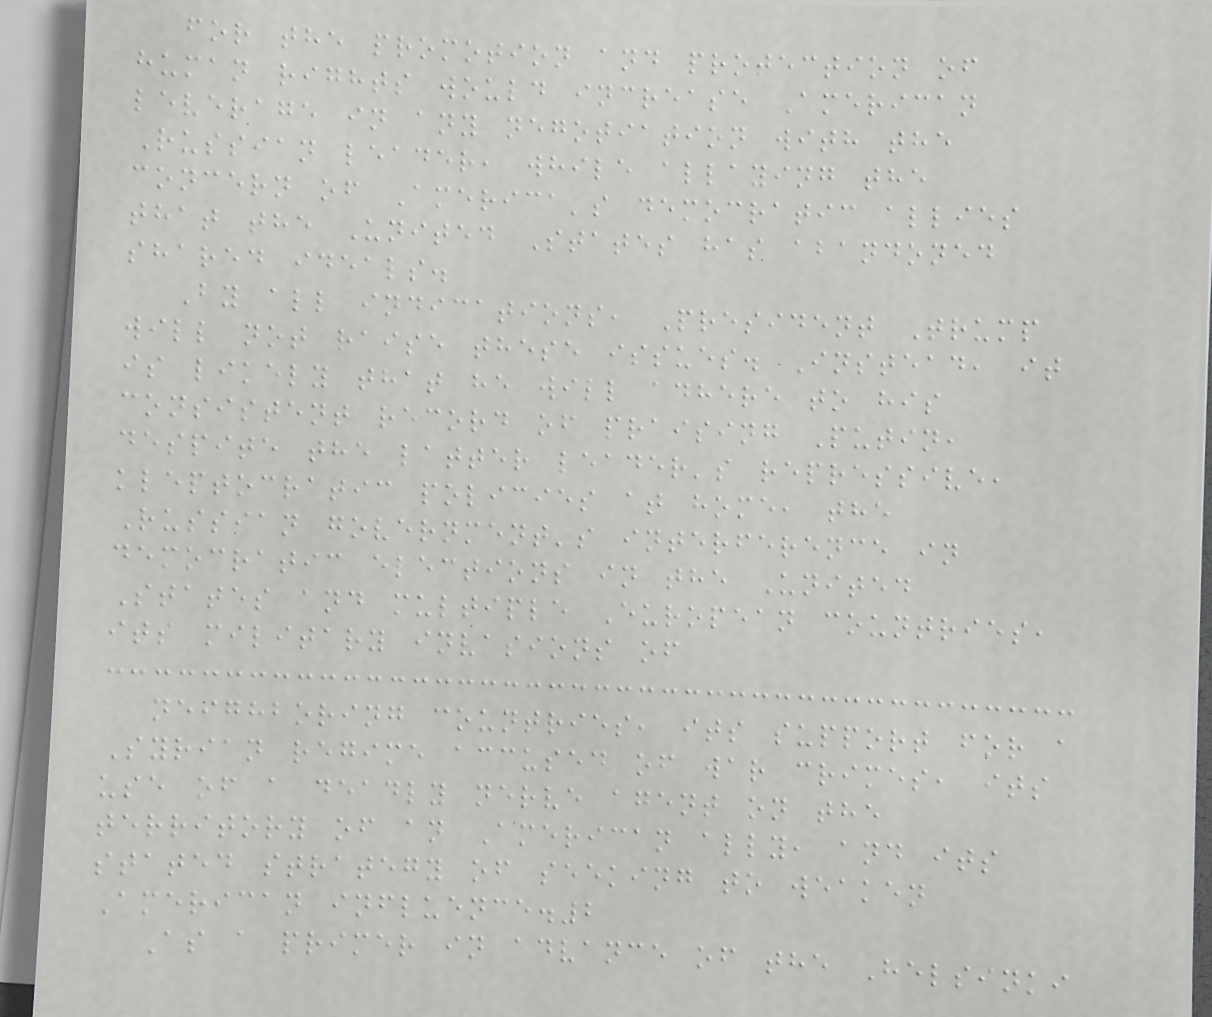for the promotion and protection of
human rights would increase American
leverage in any negotiation with the
Russian leader, while allaying the
concern of America's democratic allies
that the United States has abandoned
shared ideals.
By all indications, President Trump
will not raise these issues. Instead, it
is likely that he will adhere to his
consistent record of praising Putin,
despite the latter leader's repressive,
kleptocratic policies at home, the
Russian government's interference in
democratic elections in the United
States and multiple European countries,
its military invasions of
neighboring countries, its support for a
Syrian regime accused of war crimes, its
use of a deadly nerve agent on the
territory of an American ally, and its
stated strategy of seeking to weaken
American influence.2
As a primer in advance of the Helsinki
